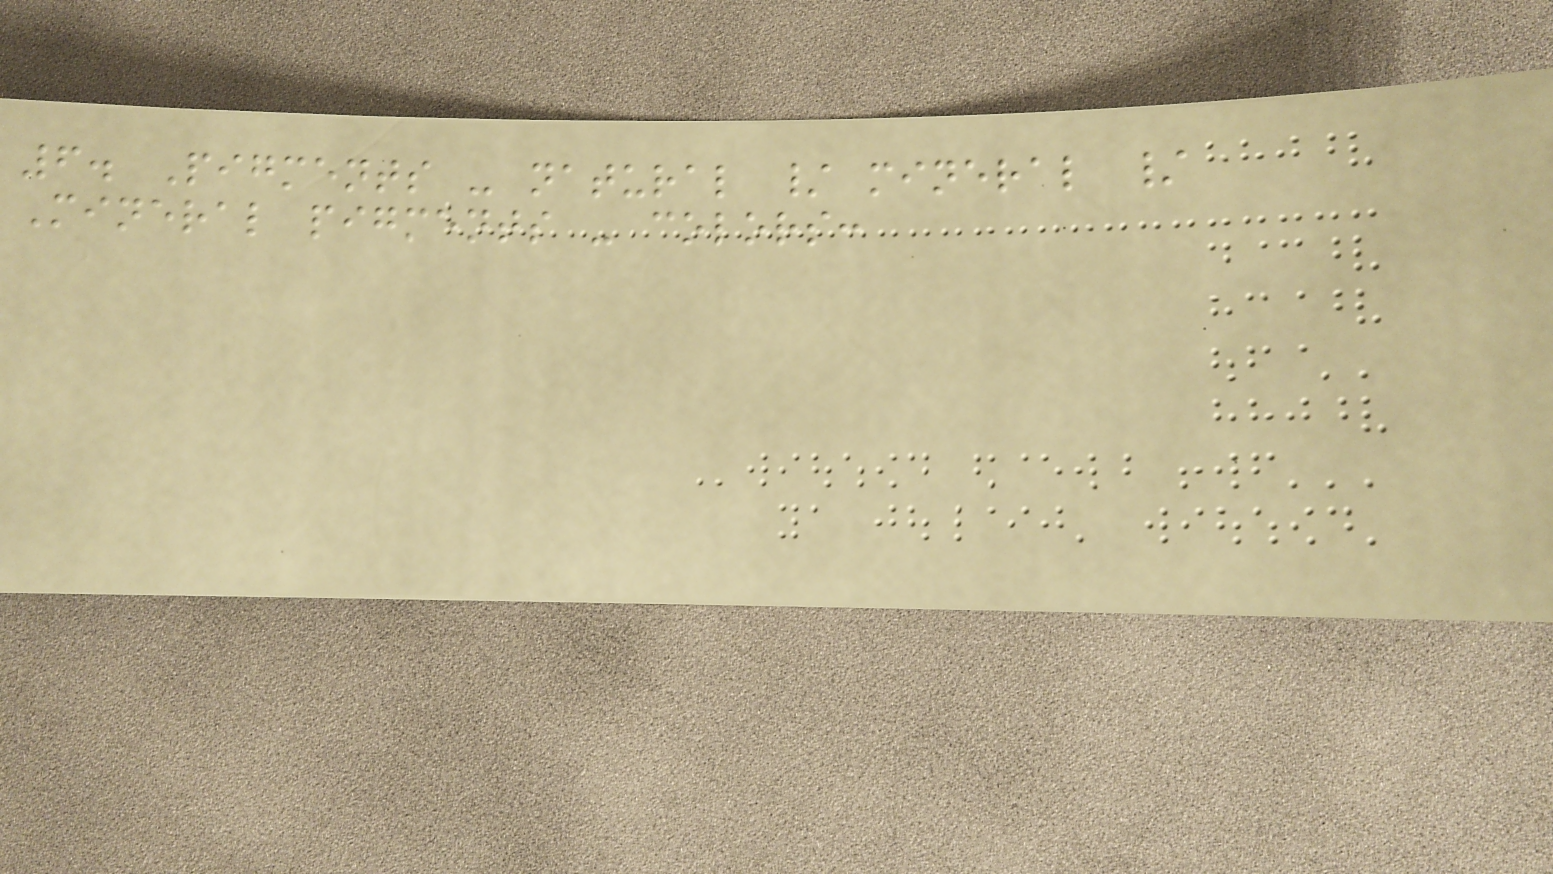6. Pigments - natural / mineral /
Mineral pigments - colors:
